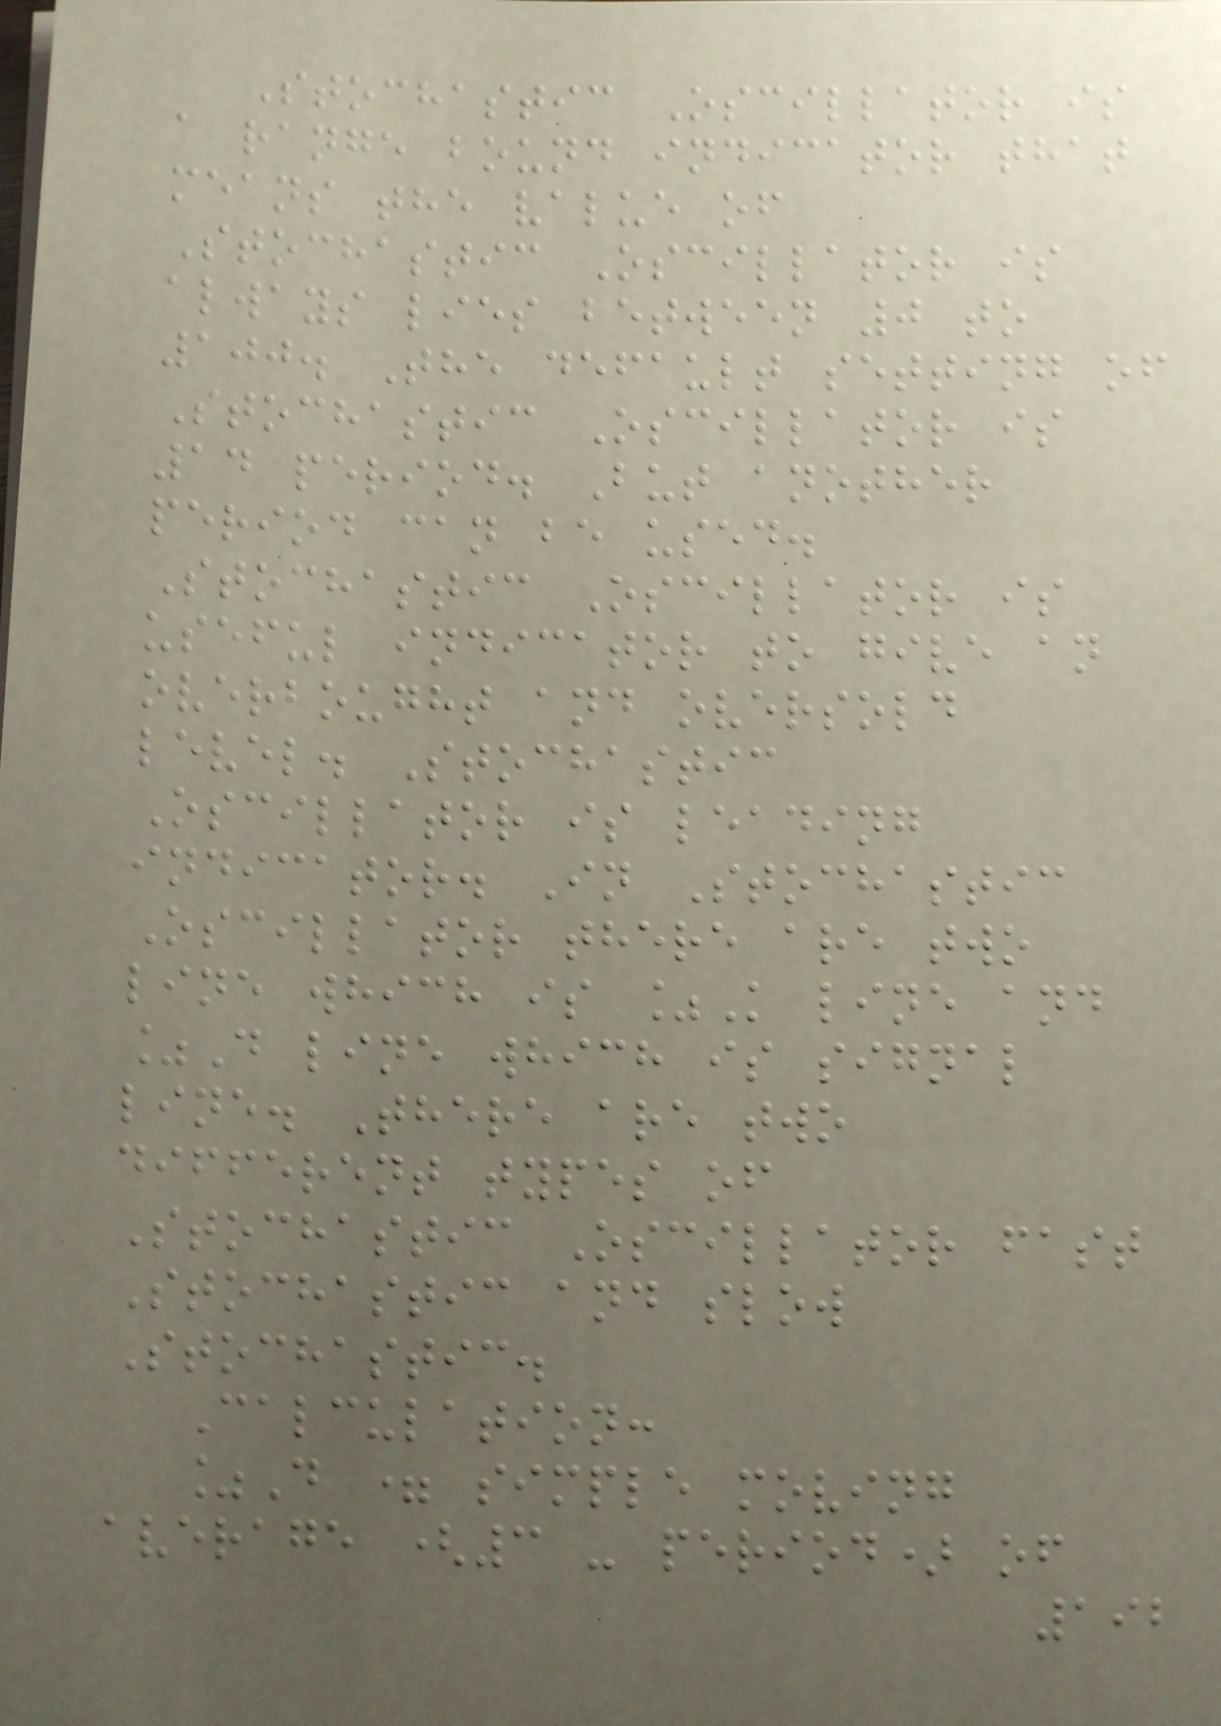Stochastic Oscillator is
a range bound indicator that
means the value of
Stochastic Oscillator is
always lies between 0 to
100. The default setting of
Stochastic Oscillator is
14 period. But another
period can be used.
Stochastic Oscillator is
useful indicator to give an
overbought and oversold
level. Stochastic
Oscillator is leading
indicator. In Stochastic
Oscillator there are two
line which is %K line and
%D line which is signal
line. There are two
different types of
Stochastic Oscillator fast
Stochastic and slow
Stochastic.
Calculation:
%D = simple moving
average (3 - period) of
192
